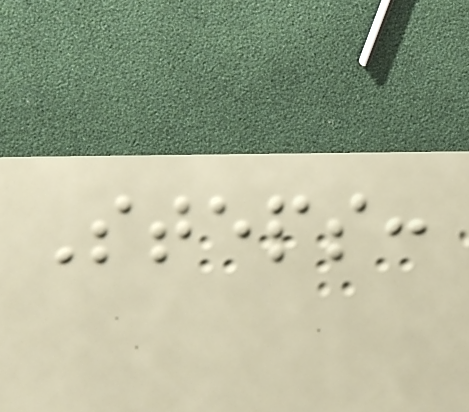Steps:
